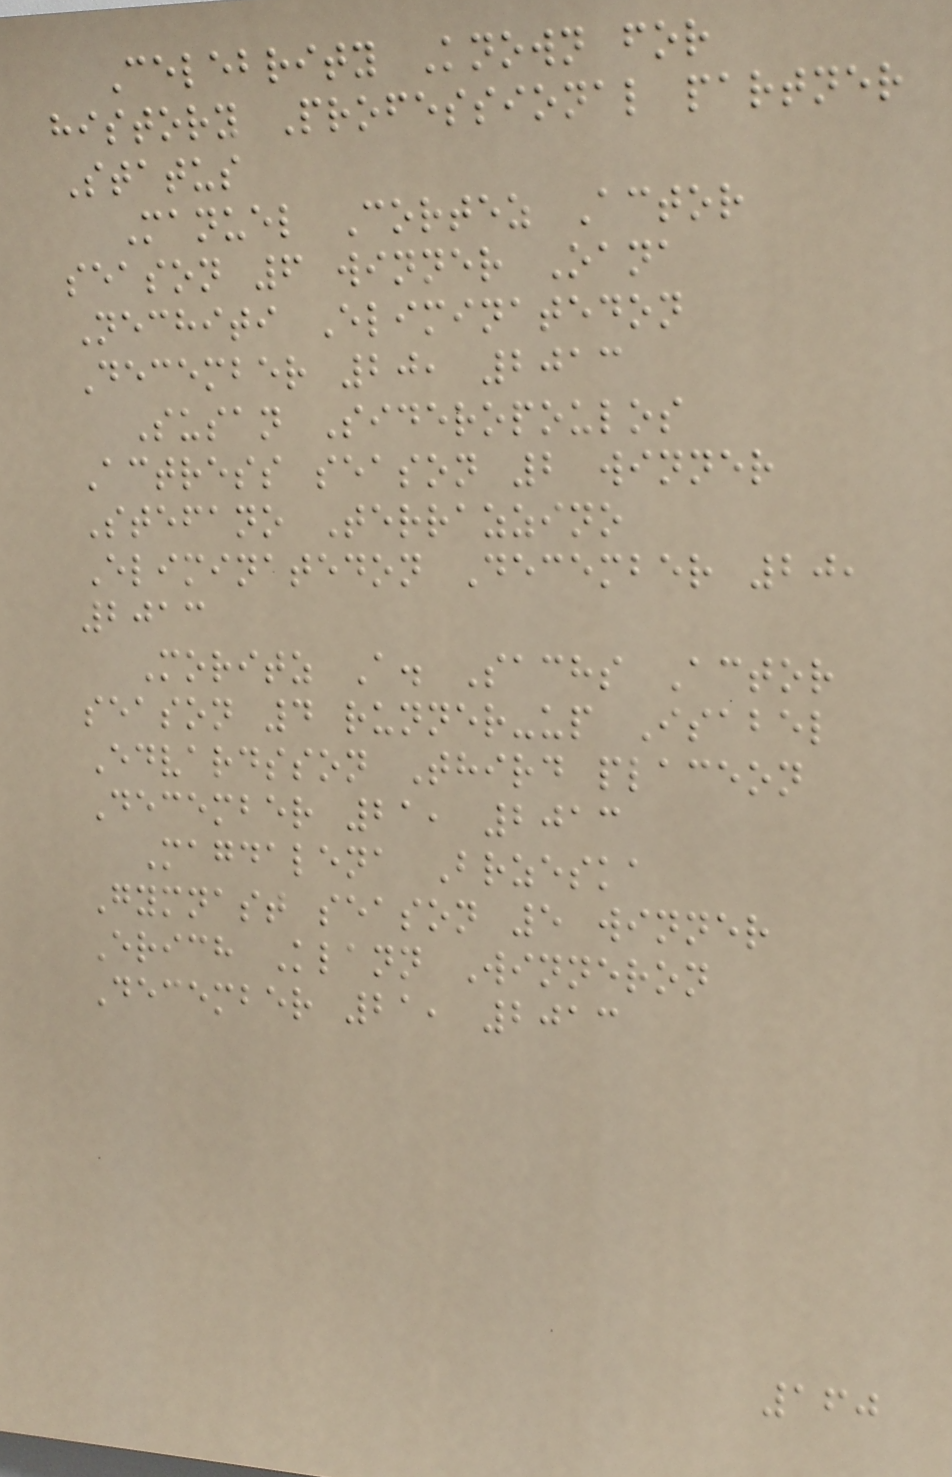Celebrity Known for
history Professional partner
Status
Manuel Cortez Actor
season 6 winner Oana
Nechiti Eliminatedon
December 20, 2013
Susan Sideropoulos
Actress season 2 winner
Stefano Terrazzino
Eliminatedon December 20,
2013
Moritz A. Sachs Actor
season 4 runner-up Isabel
Edvardsson Third placeon
December 21, 2013
Magdalena Brzeska
Gymnast season 5 winner
Erich Klann Winneron
December 21, 2013
160
